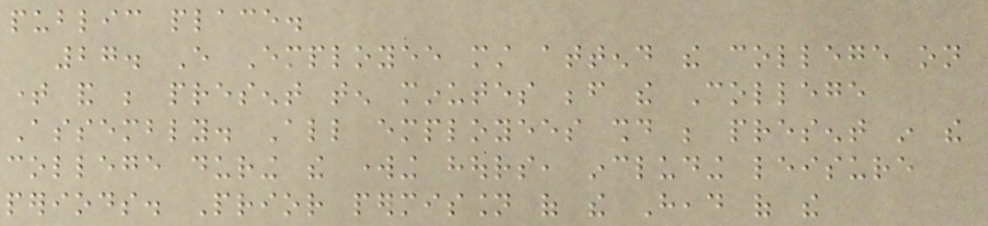public place.
27. Every Employee must attend the college on
time and be present ten minutes before the College
Assembly. All employees should be present in the
college during the working hours, including leisure
periods. Prior permission of the Head of the
